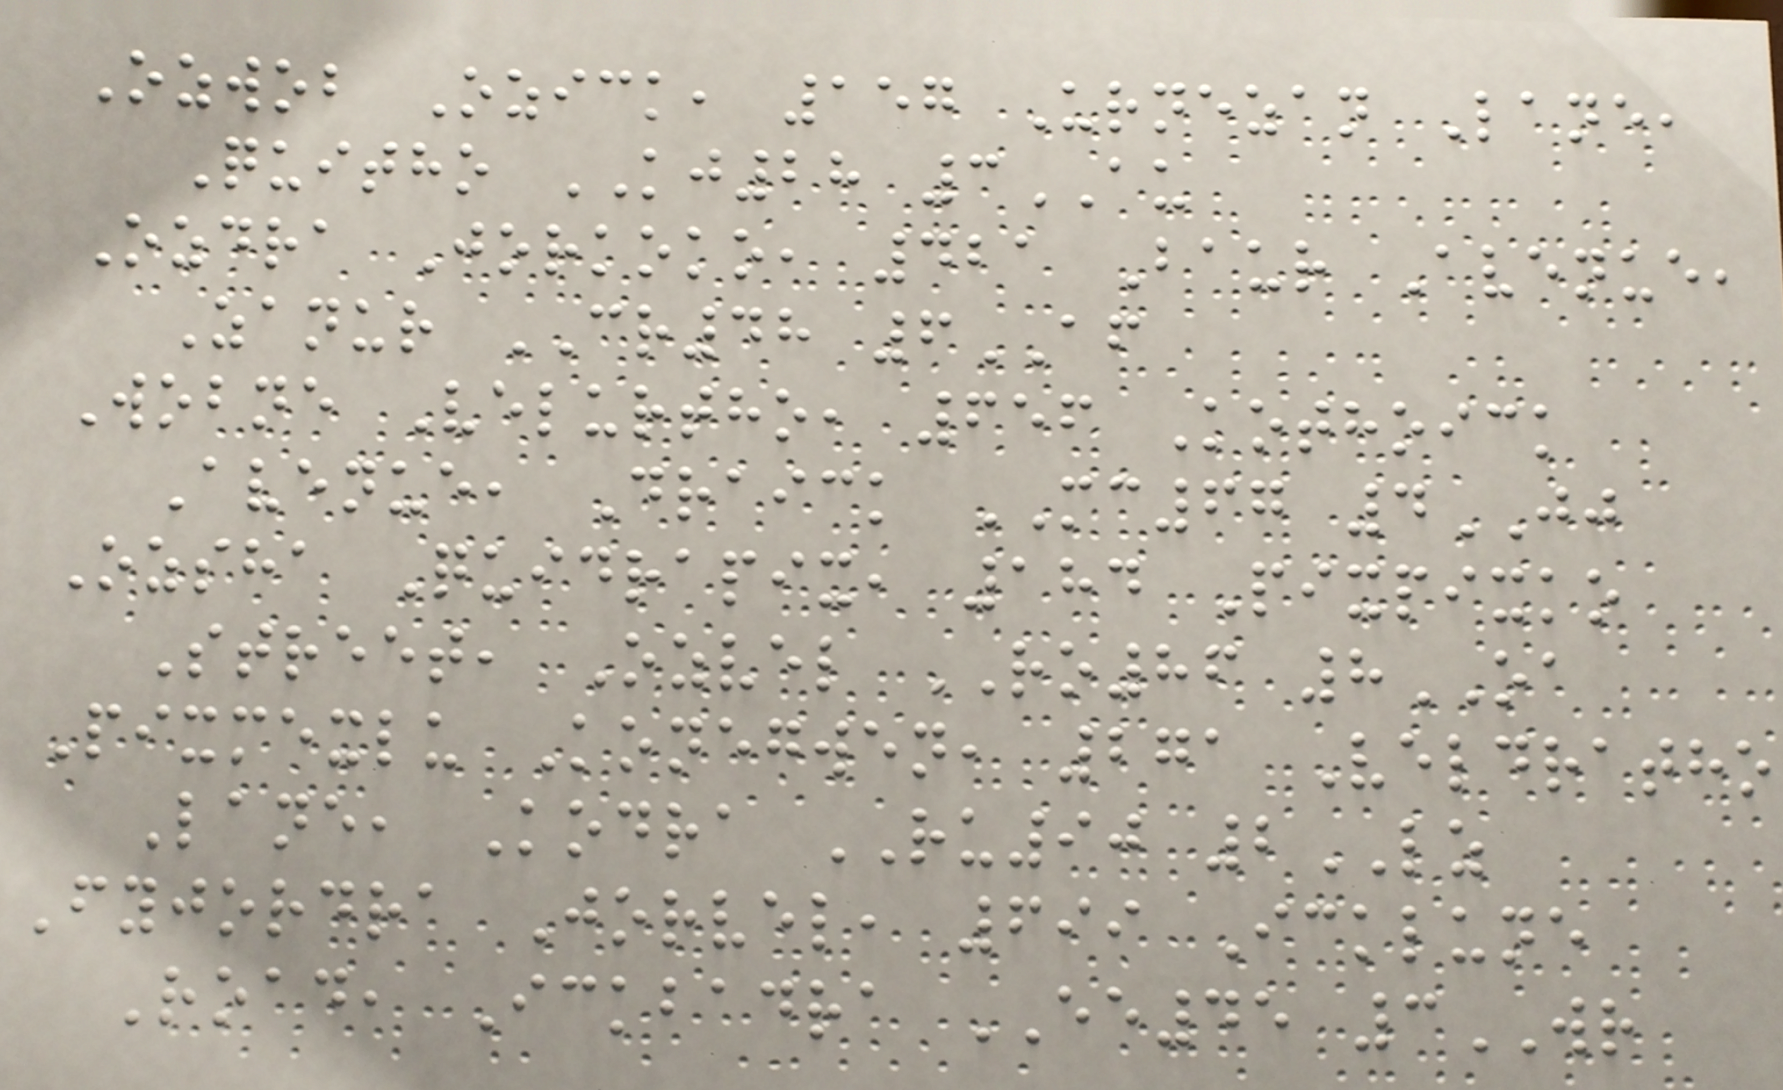Ozwob Ozick, 157 Urnezan Lane,
Quitho KJ28 3AU
Ozdra Jorkoko, 421 Baur Avenue,
Zanur CR48 6AF
Wobne Velurtho, 656 Kothoick
Avenue, Draick MC67 4JJ
Ozsha Quidrapix, 184 Pixpixko
Street, Ozvel RO86 8OA
Pixmexlu Konegwen, 271 Veldratho
Lane, Kodra RU90 2LZ
Fyjordra Jorvel, 699 Icklune
Road, Ickbadra EE45 3WR
